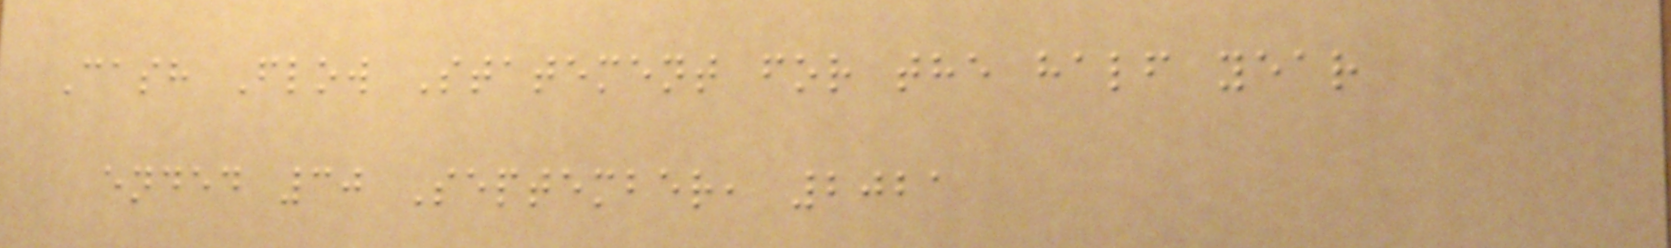Cash Flow Statement for the half year
ended 30 September, 2021
